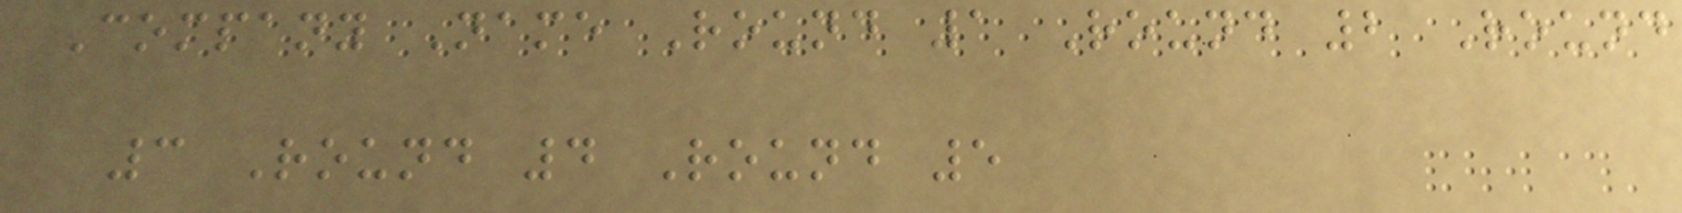Company Name Round 1 Round 2 Round
3 Round 4 Round 5
